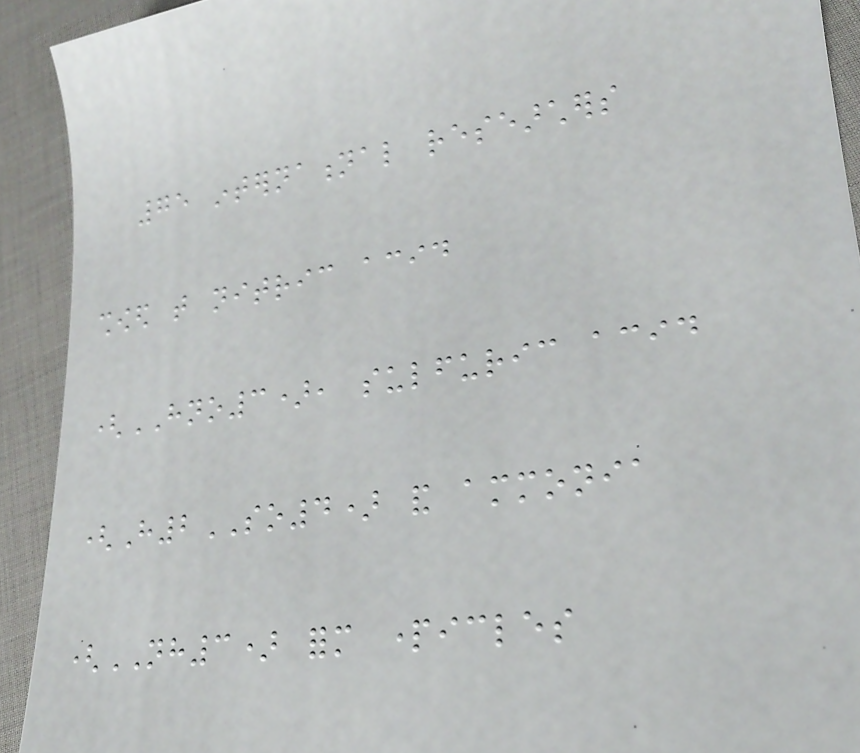75 international researchers
showed that nitric acid
(HNO3), sulfuric acid
(H2SO4) and ammonia
(NH3) form particles
